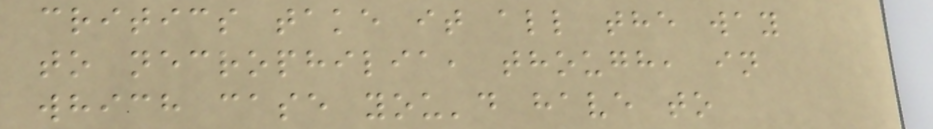critics take it all the way
to necrophilia, though, in
which case you'd have to
